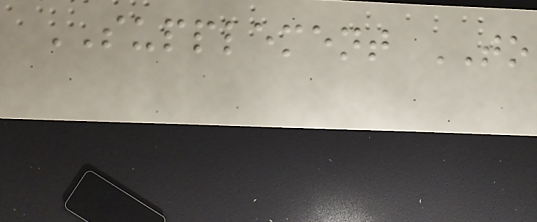SUPPLEMENT TO
